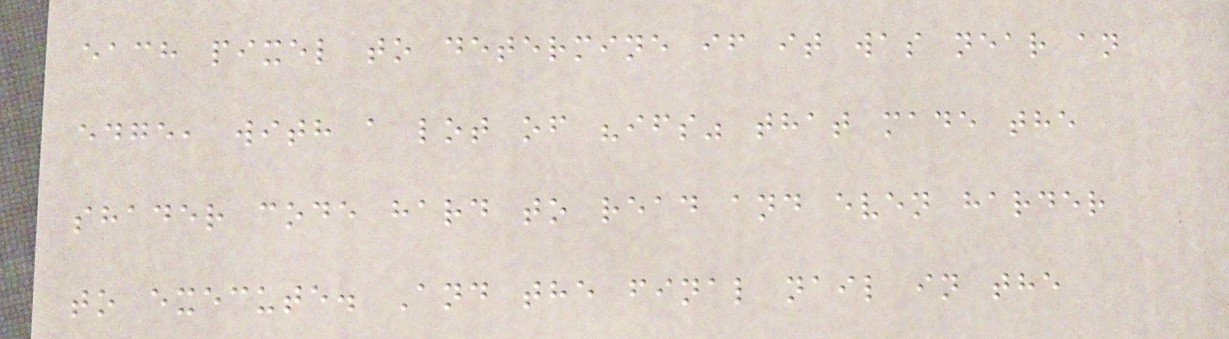each pixel to determine if it was near an
edge, with a lot of "ifs" that made the
shader code hard to read and even harder
to execute. And the final nail in the
